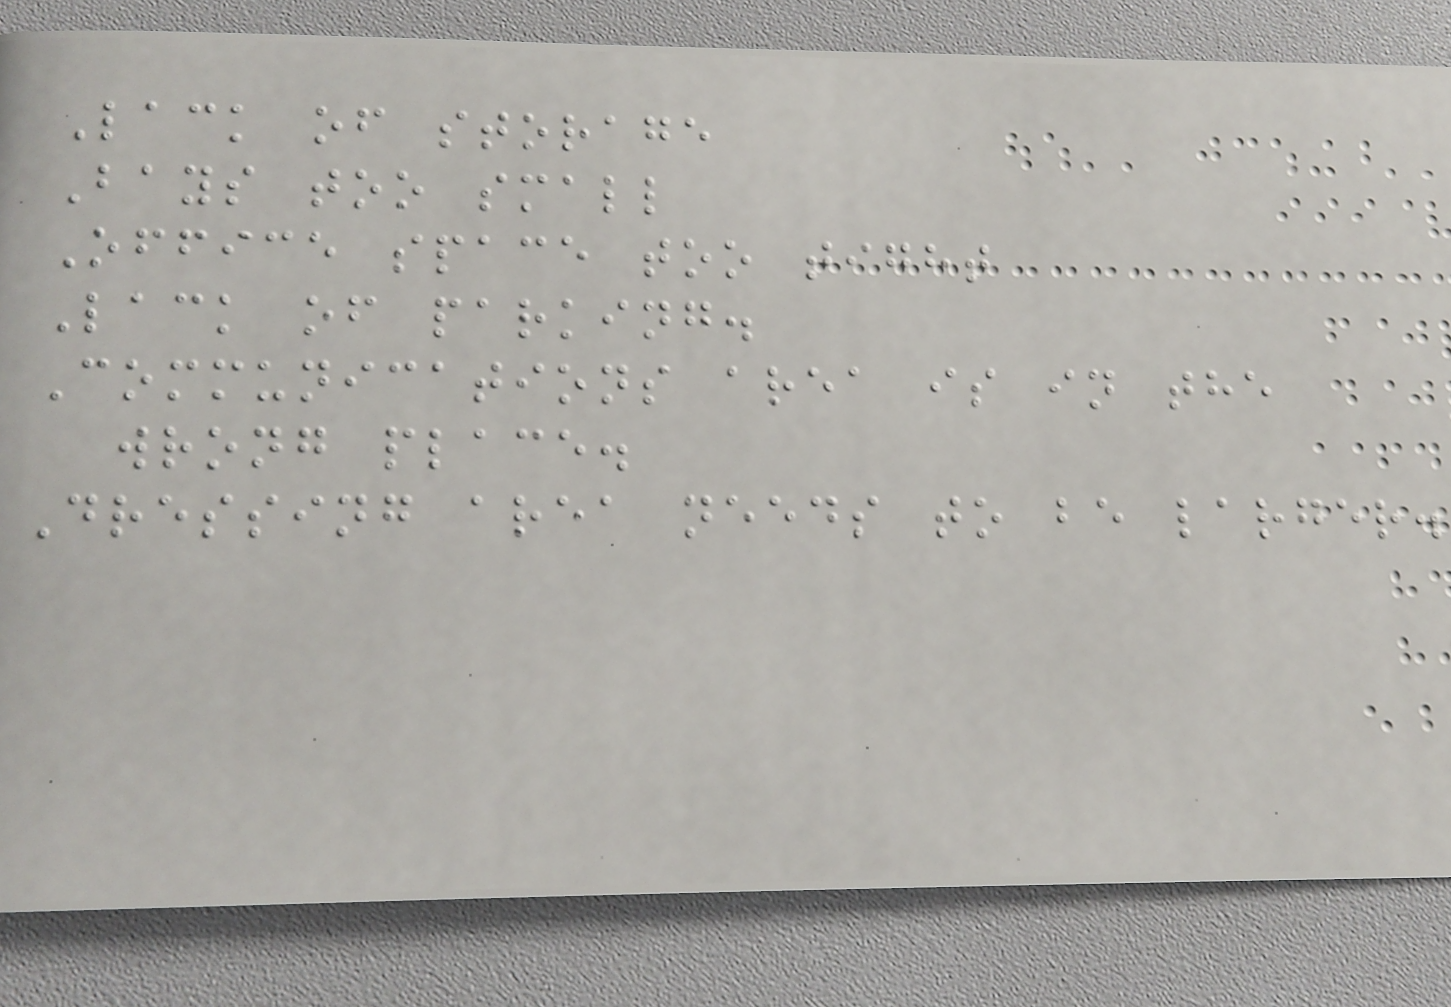Lack of storage
Bays too small
Office space too tight
Lack of parking.
Communications area is in the
wrong place.
Dressing area needs to be larger.
